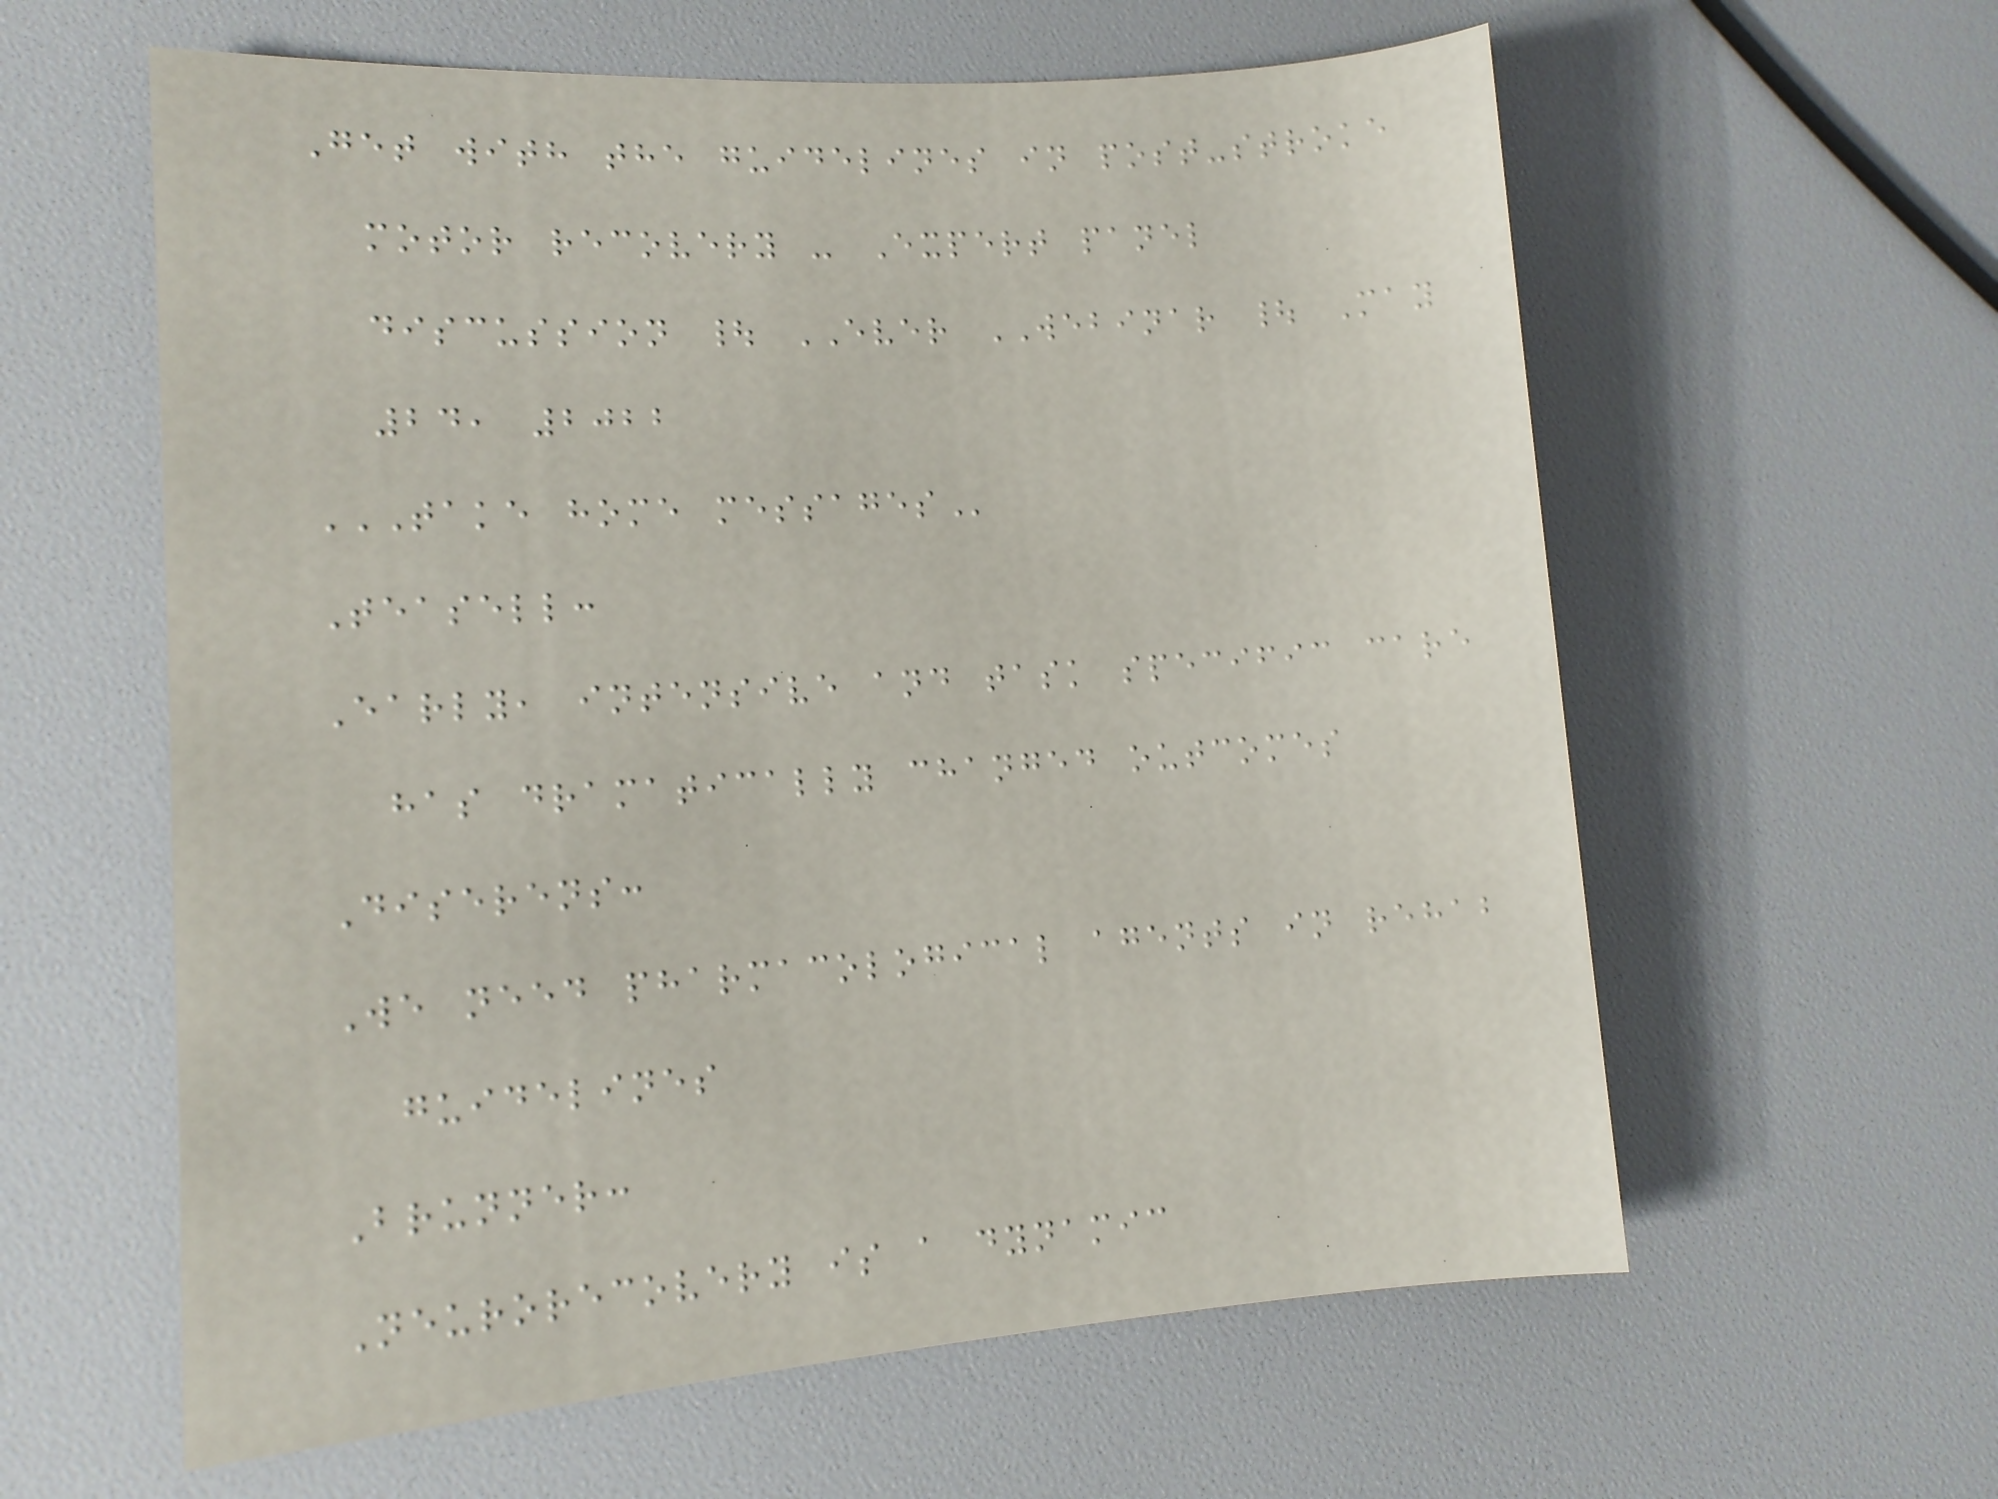Get with the guidelines in post-stroke
motor recovery - Expert panel
discussion | EVER WEBINAR | May
24, 2022
TAKE HOME MESSAGES
Teasell:
Early, intensive and task specific care
has dramatically changed outcomes
Diserens:
We need pharmacological agents in rehab
guidelines
Brunner:
Neurorecovery is a dynamic
